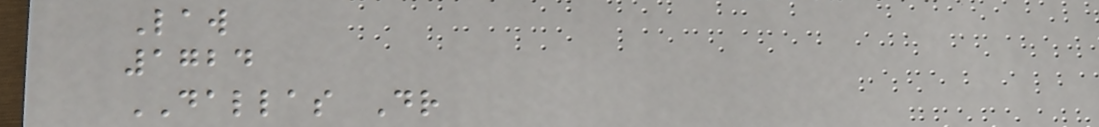Law
1724
DALLAS Dr
